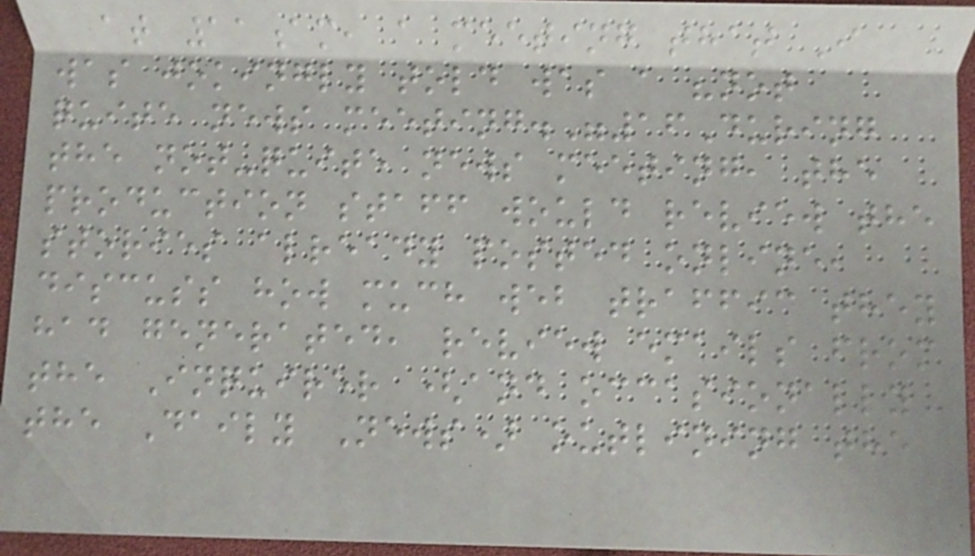at 11am, a meeting that I
was jokingly told was a "not
quite news meeting."16During
the not-quite news meeting, the
production staff would review the
stories already posted online,
discuss how much web traffic they
had generated, review emails from
the Inquirer (and occasionally
the Daily News) outlining the
